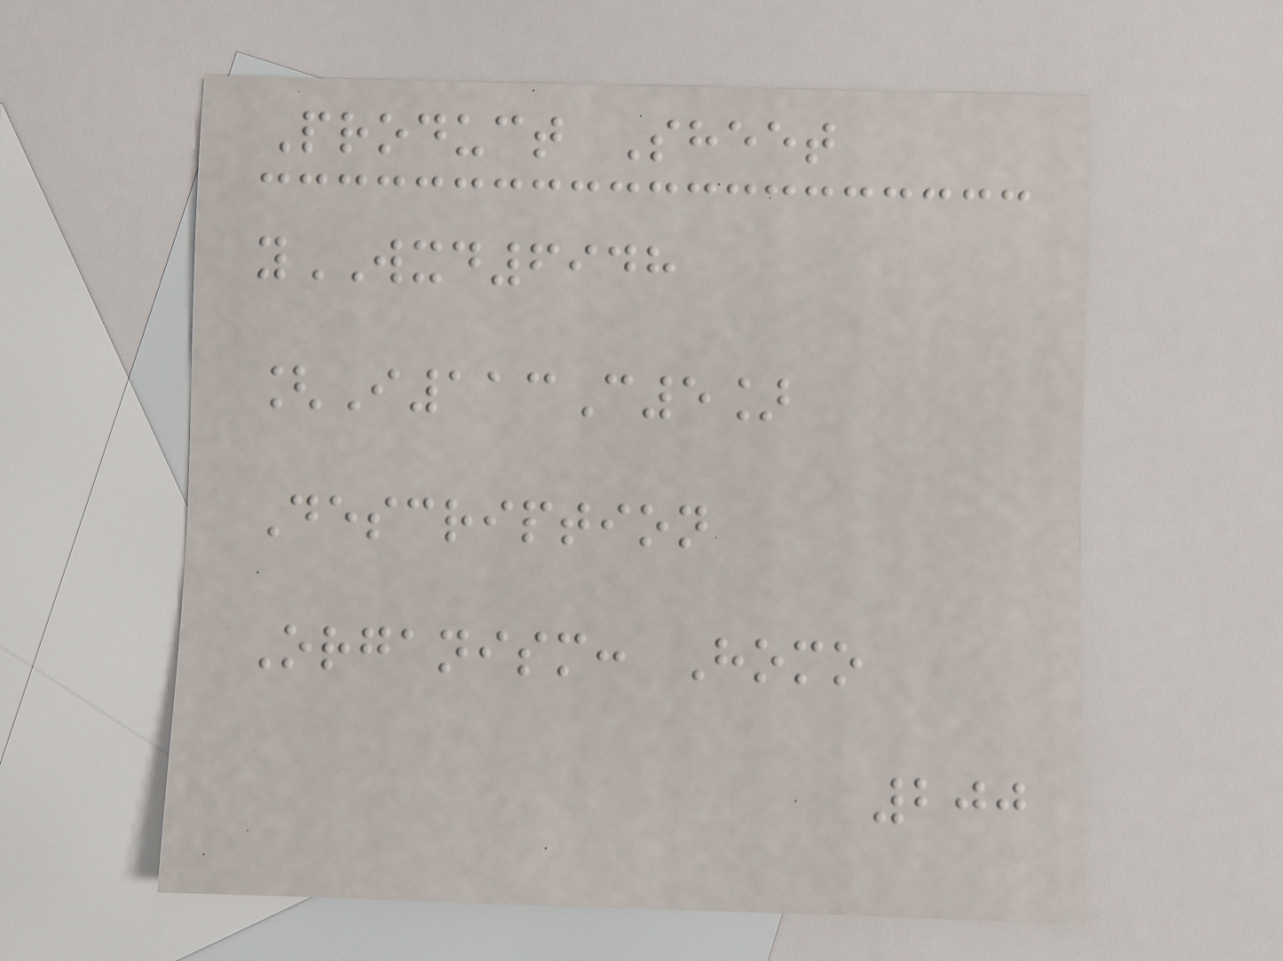Product Sheet
yWXD6948
[I113C5]
Description
Organism: Homo
200
